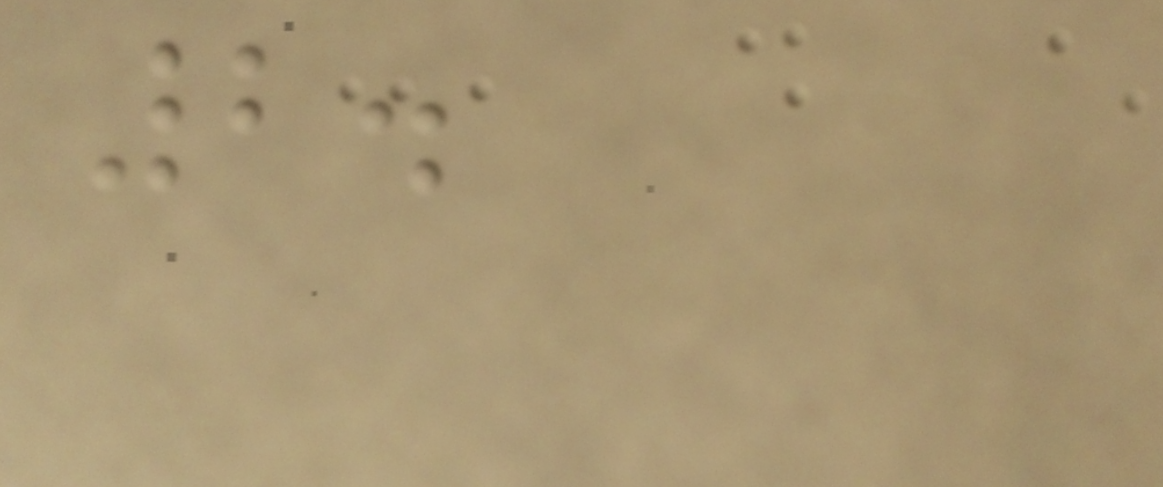2.
